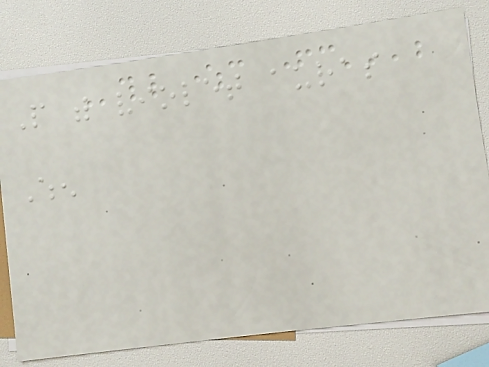People with violet auras
When
